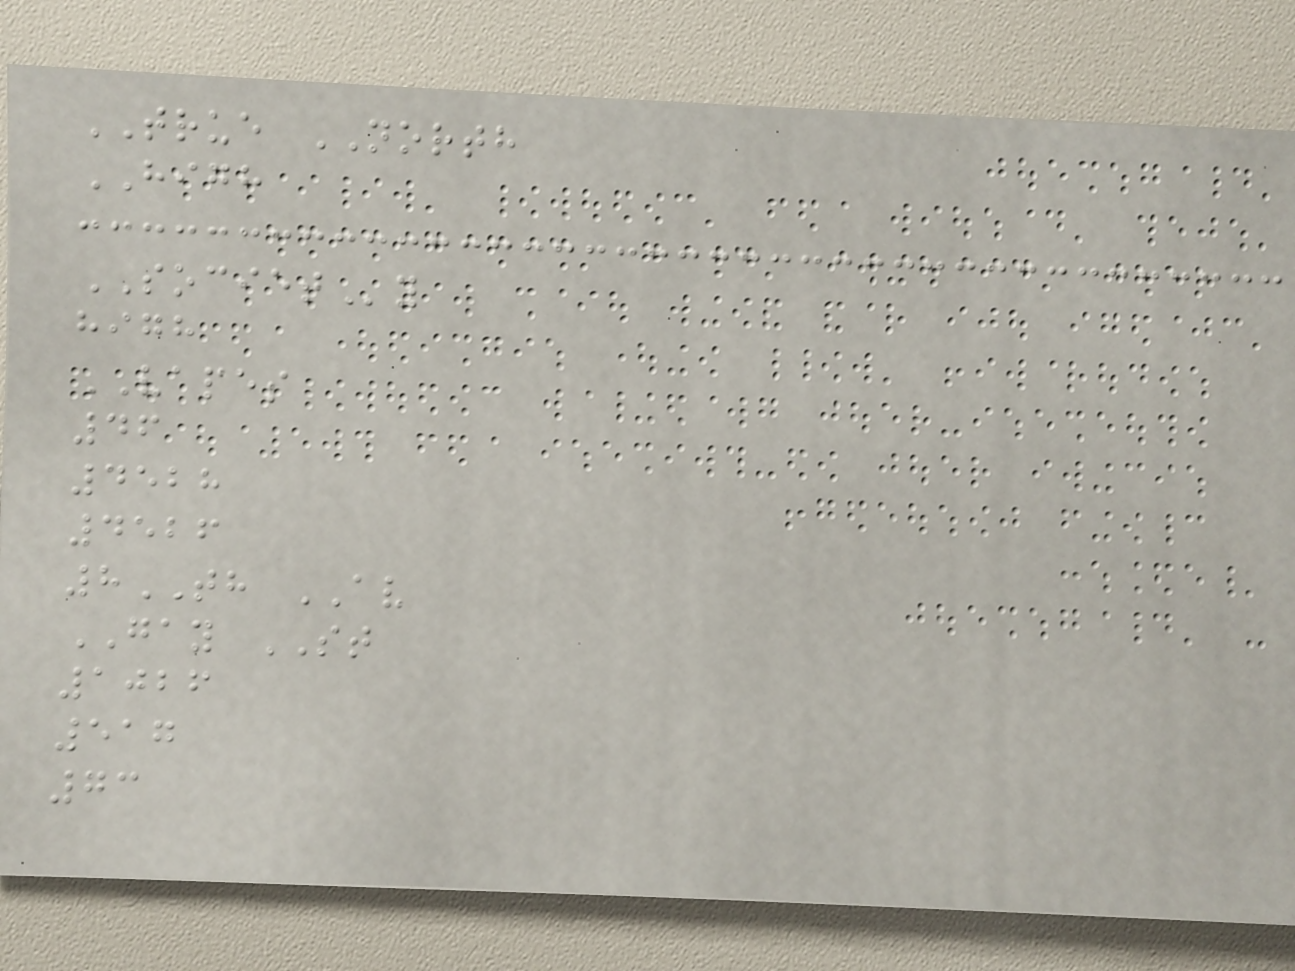TRUE NORTH
HIGH
SOCIETy
high
VAPES
46
4528
4526
8TH AV
GAY ST
1026
517
73
